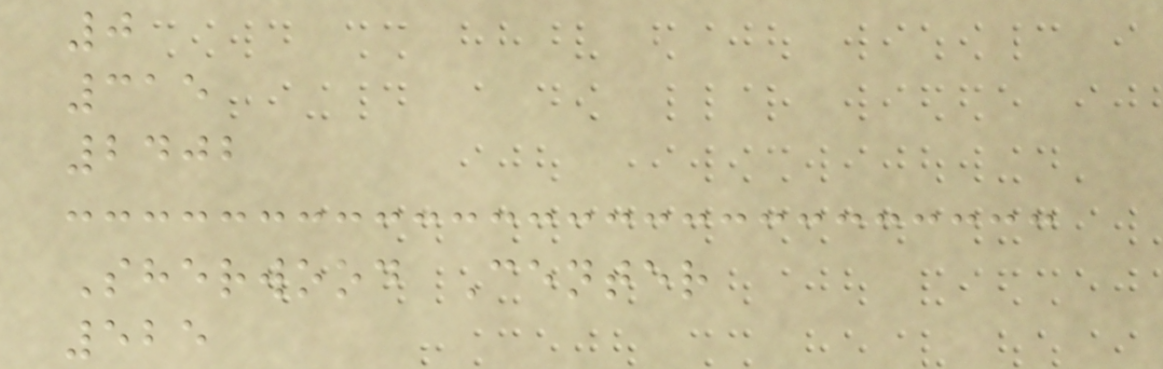0
315
2402
Sherwood Center
525
